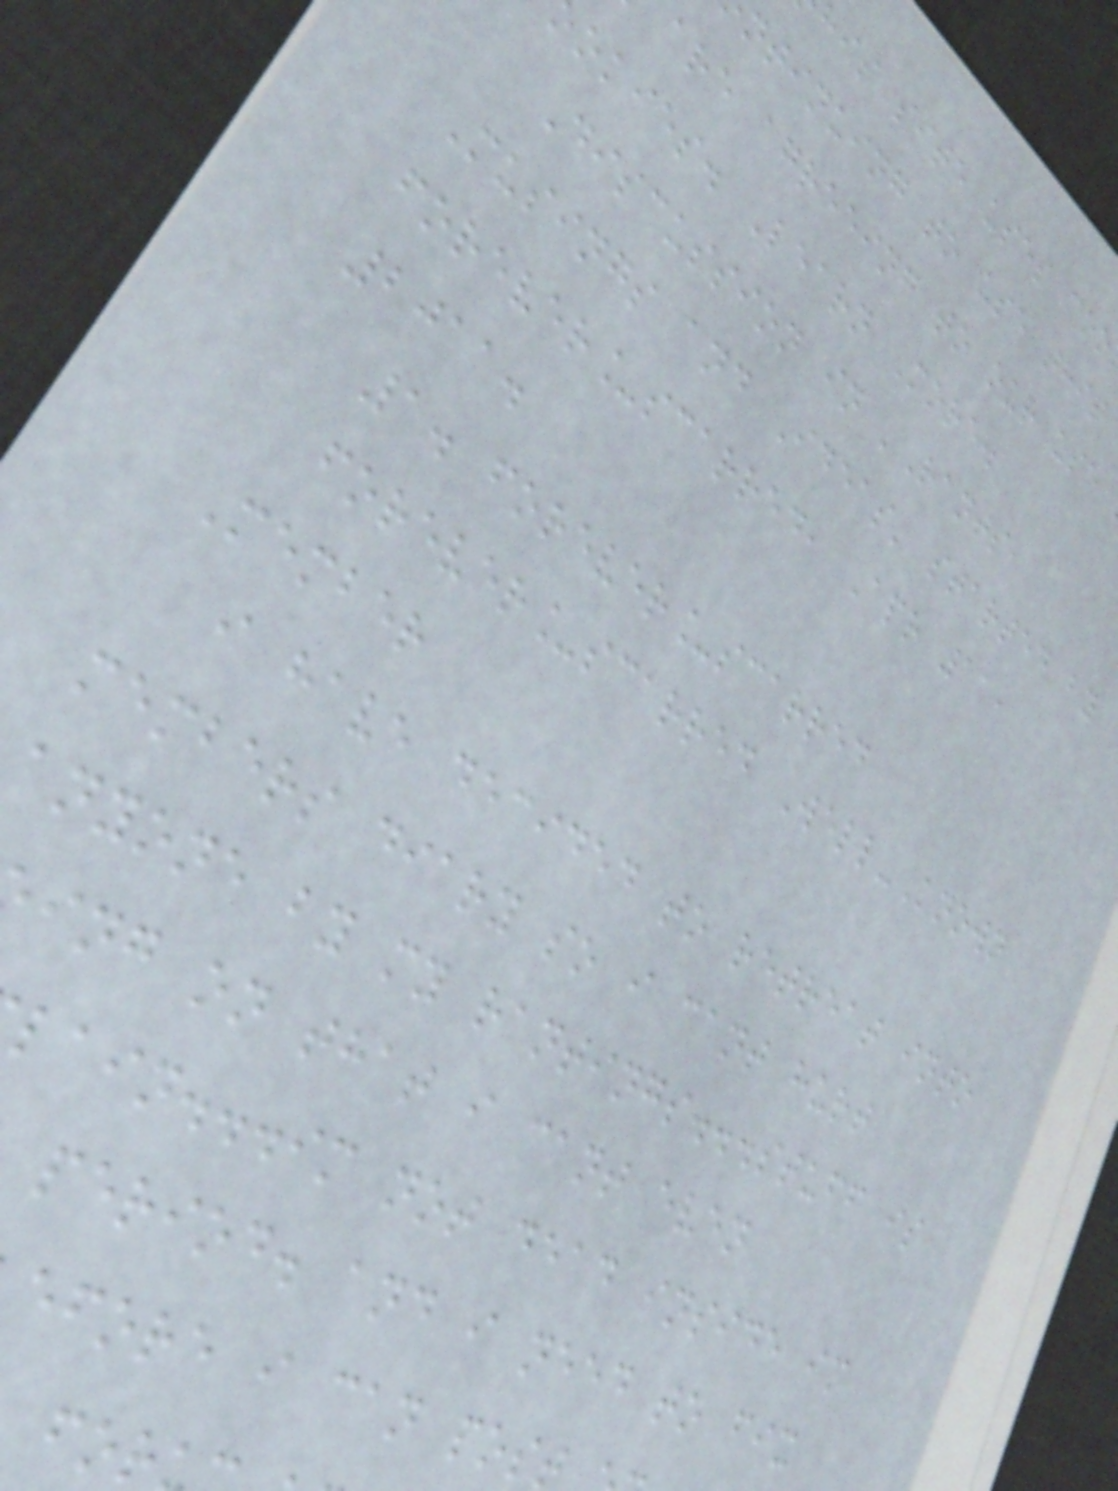his site uses coo
ntinuing to use this
are agreeing to our use
okies. Learn More.
Discussion in 'Rants,
Musings and Ideas' started by
forever_scarred, Apr 11,
2011.
1. forever_scarred
forever_scarred Well-Known
Member
i have decided to retreat into
members diary so i cant hurt
anyone by my rantings...stuff is
ing on that i cant even
lain...im not dead inside im
period. and i need to fix
efore i can post
